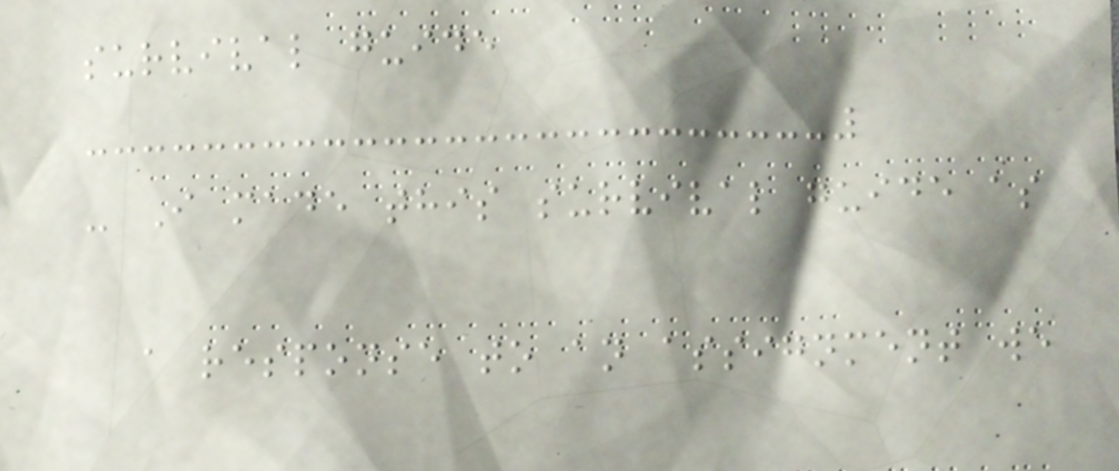survival guide
- I made this survival guide as
a response to an assignment we
